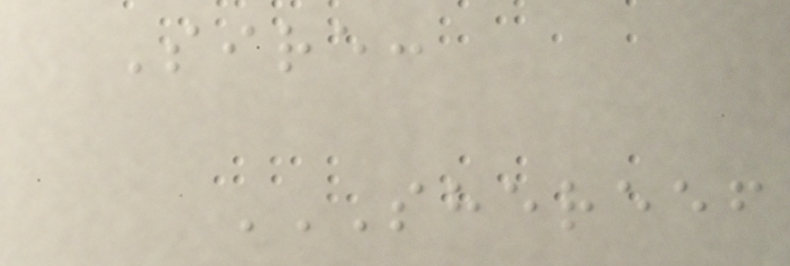Sire:
SHEREEF
